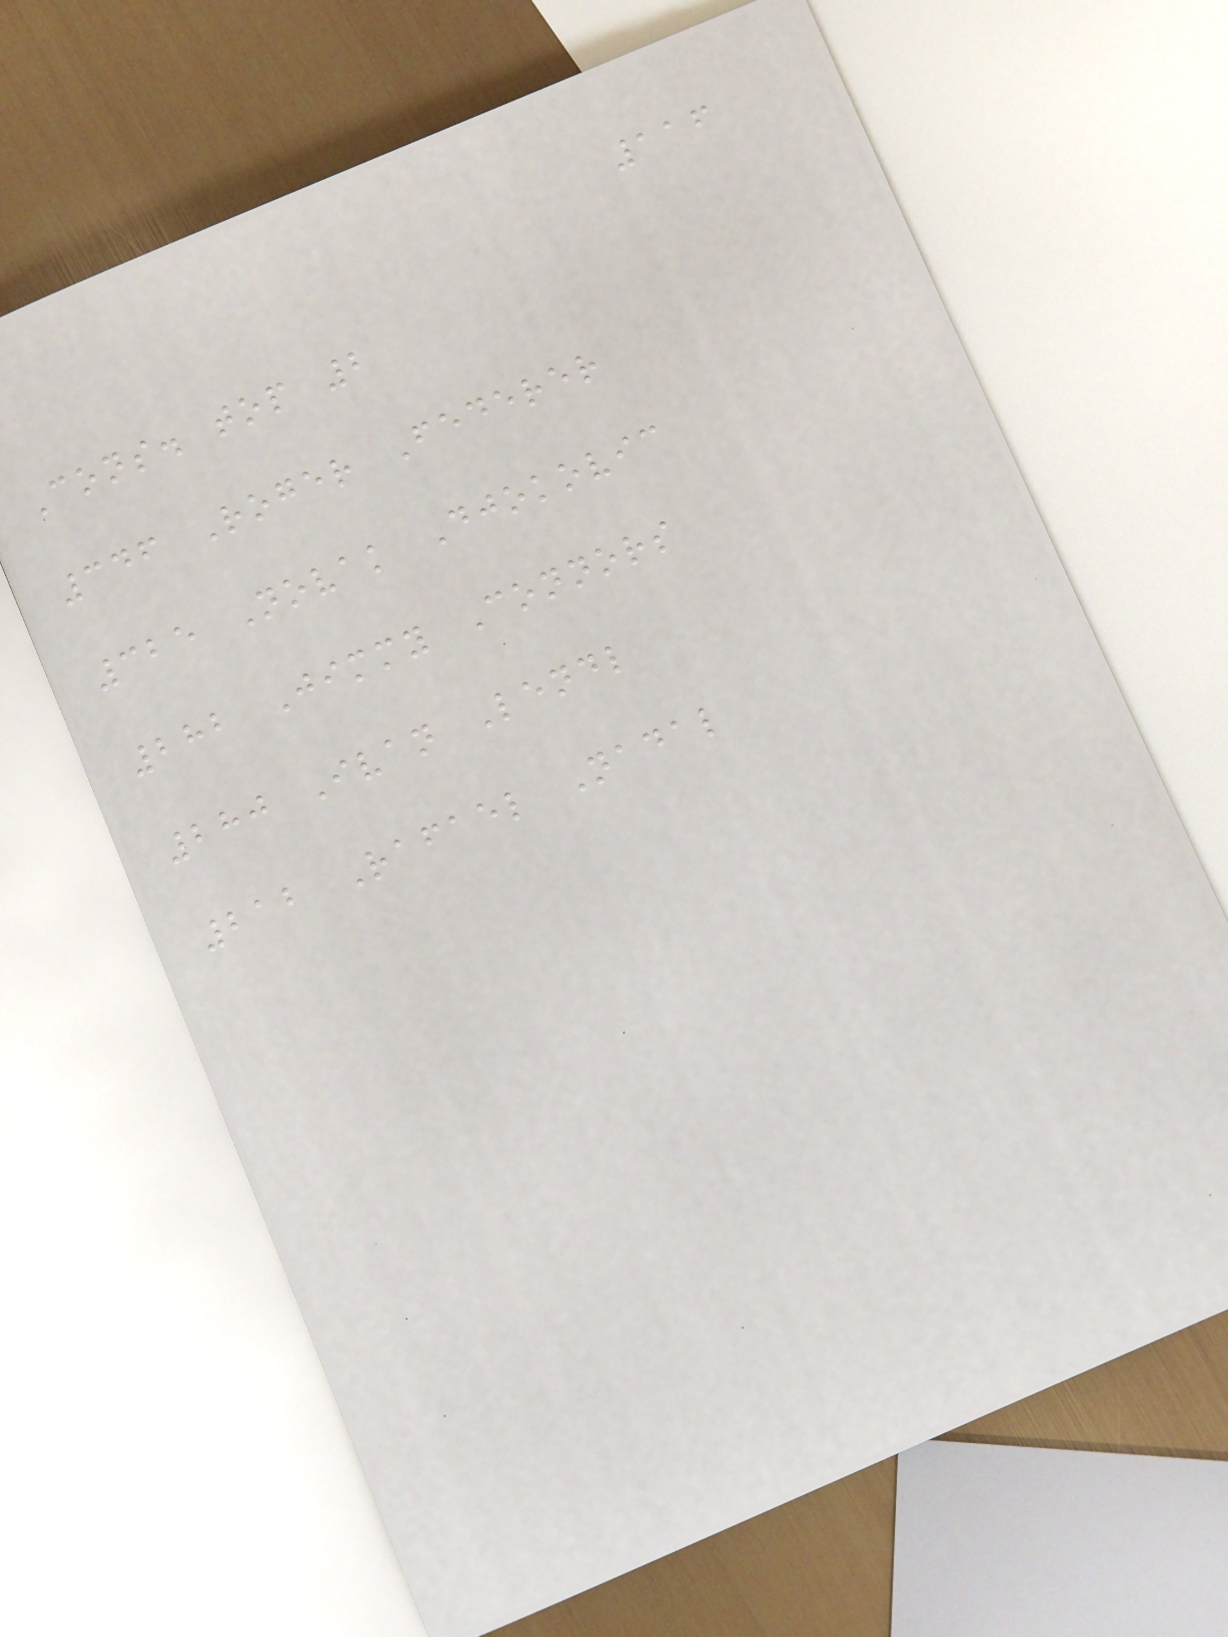116
Cons. top 2
346 Roger Federer
325 Novak Djokovic
282 Jimmy Connors
280 Ivan Lendl
212 Rafael Nadal
